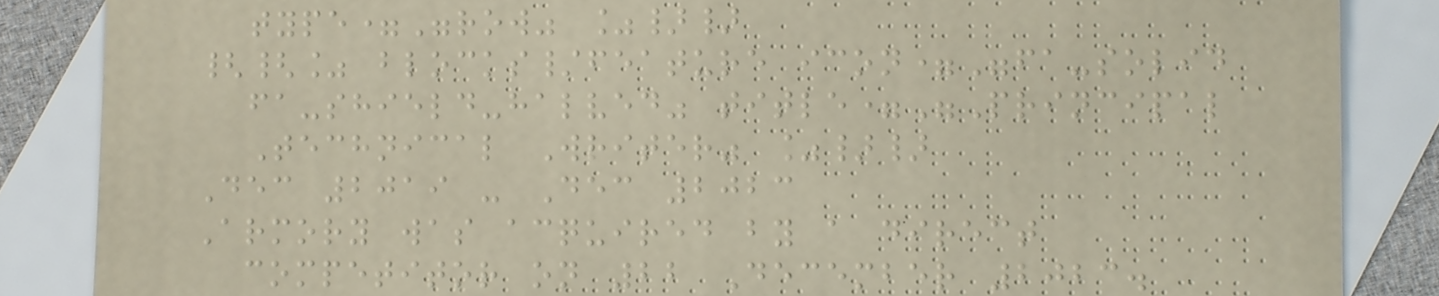type="row" %}}
{{% blocks/feature icon="fa-solid
fa-shield-halved" title="Principal
Technical Writer" %}}
Dec 2019 - Dec 2023
Armory was acquired by a direct
competitor on 22 December 2023.
